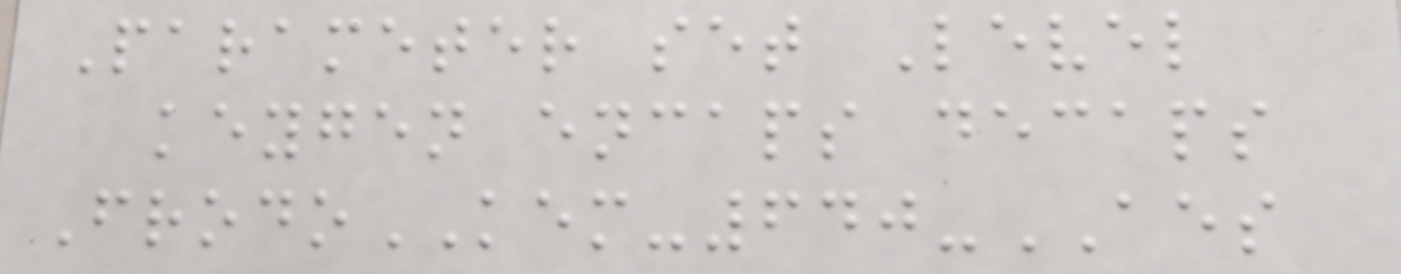Parameter set Level
keygen encaps decaps
FrodoKEM-640-AES
